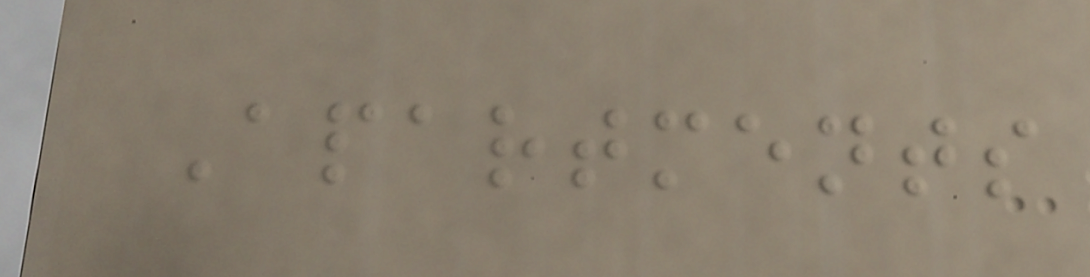Apartments
